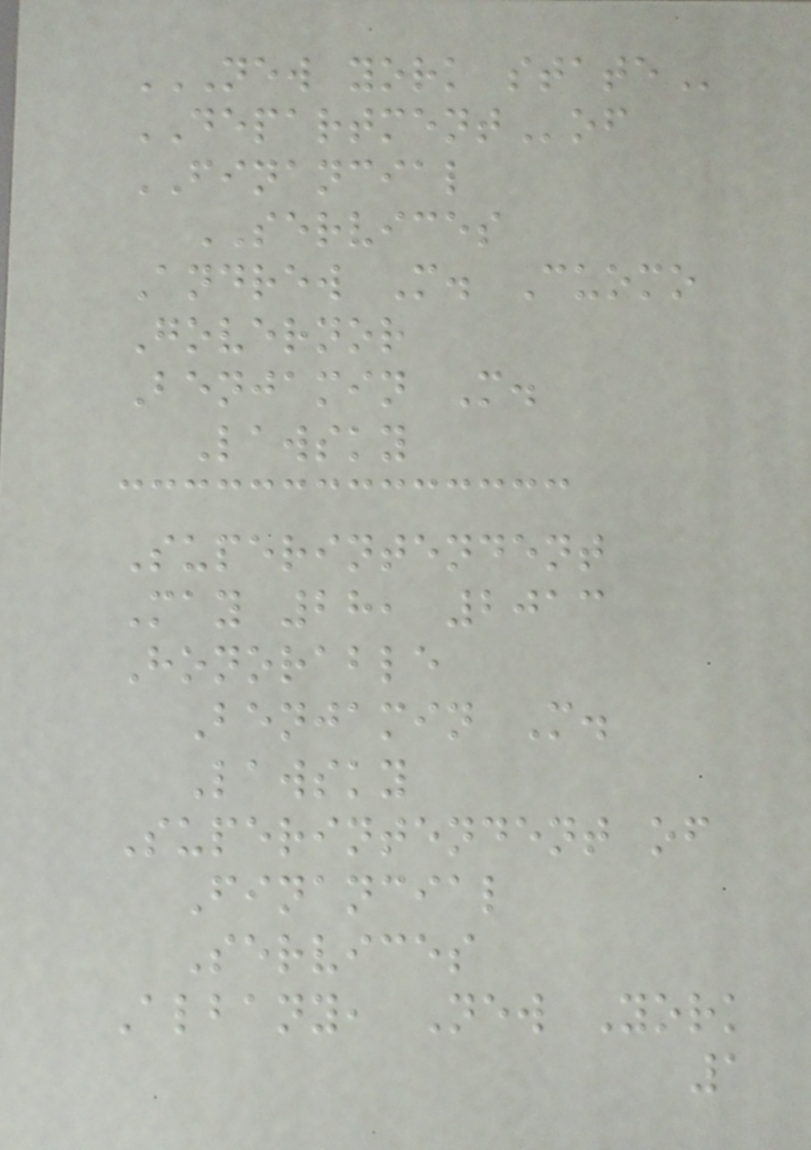NEW YORK STATE
DEPARTMENTof
FINANCIAL
SERVICES
Andrew M. Cuomo
Governor
Benjamin M.
Lawsky
Superintendent
May 28, 2013
Honorable
Benjamin M.
Lawsky
Superintendent of
Financial
Services
Albany, New York
1
